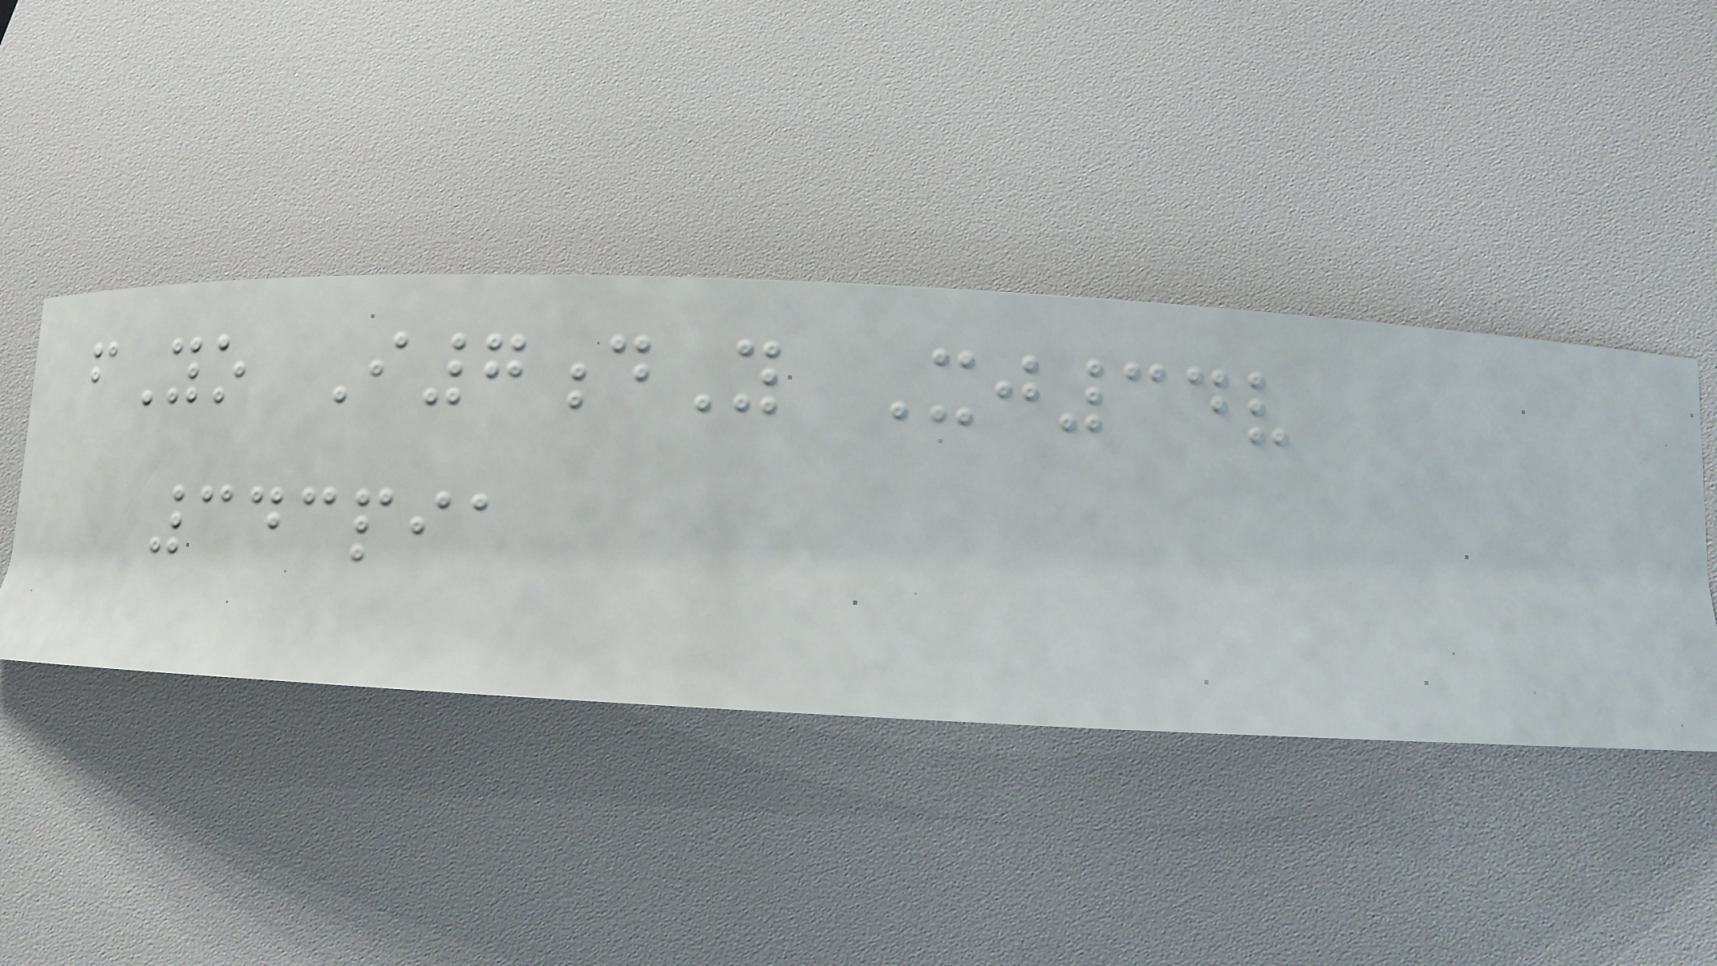fYo I7dY Xj34v
343pia
